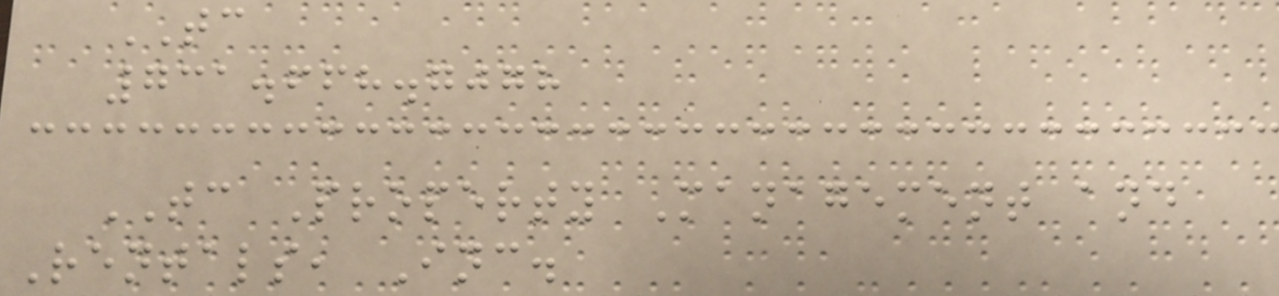TC
731.668.7078
TC Property Management and
Rentals, Inc.
